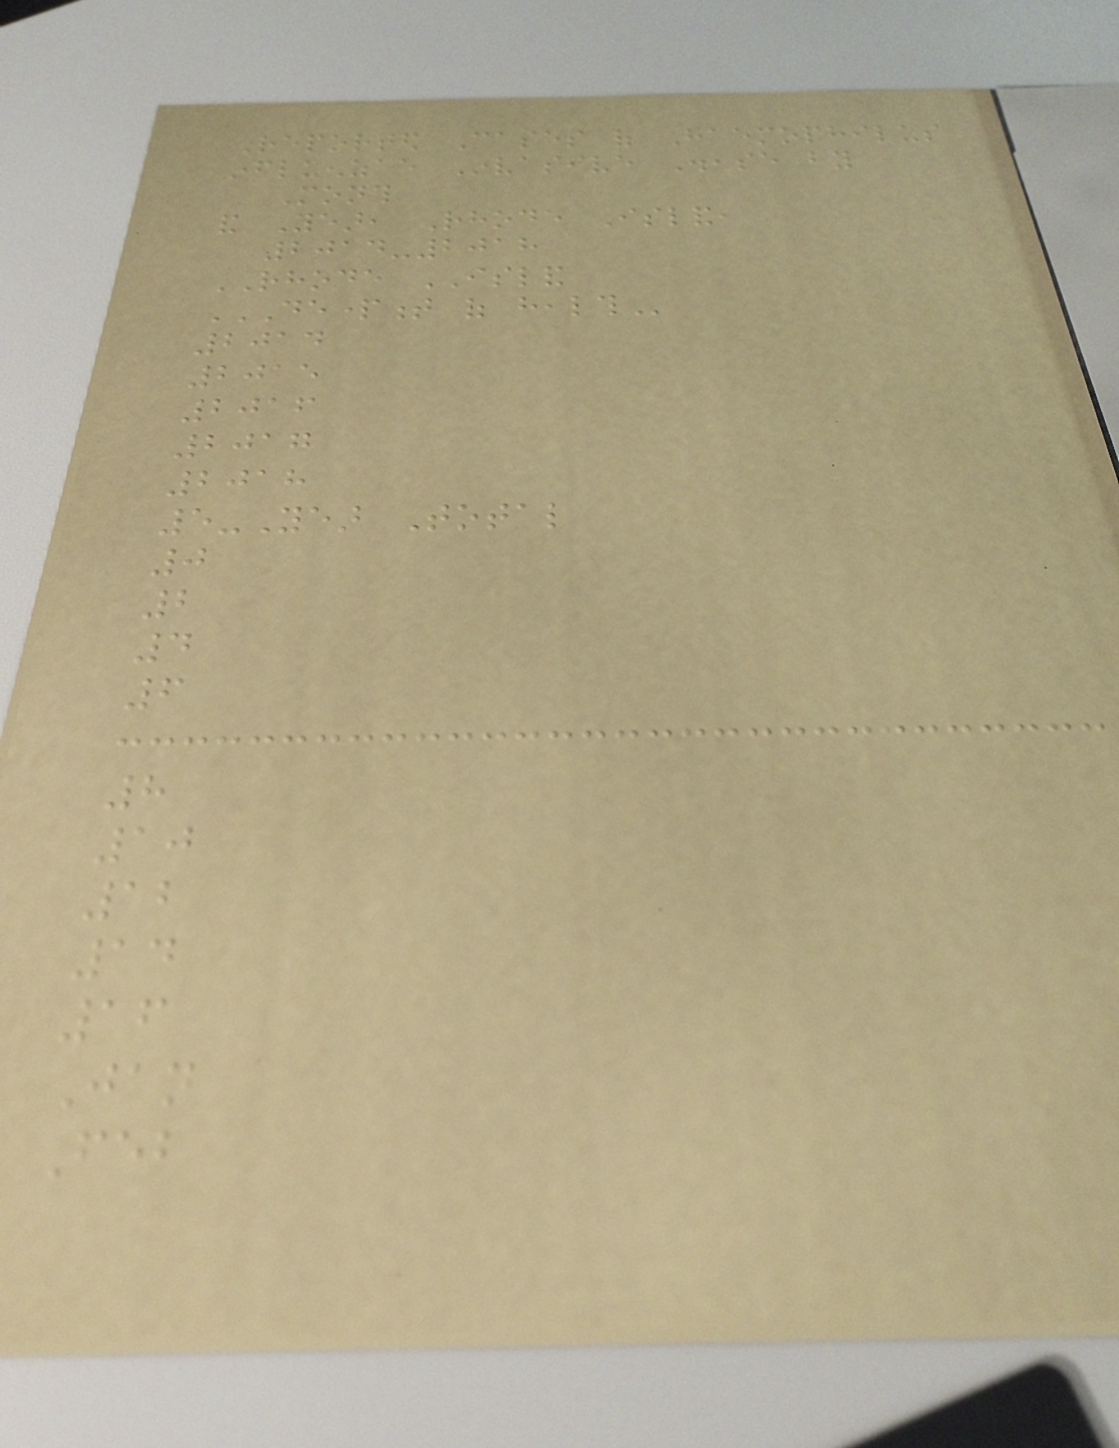Reported Cases of Haemophilus
influenzae Invasive Disease by
Month
and Year, Rhode Island,
2014-2018
RHODE ISLAND
DEPARTMENT OF HEALTH
2014
2015
2016
2017
2018
5-Year Total
0
2
4
6
8
10
12
14
16
Jan
Feb
